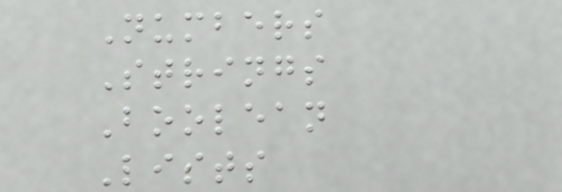Numbers
Strings
Boolean
Lists
